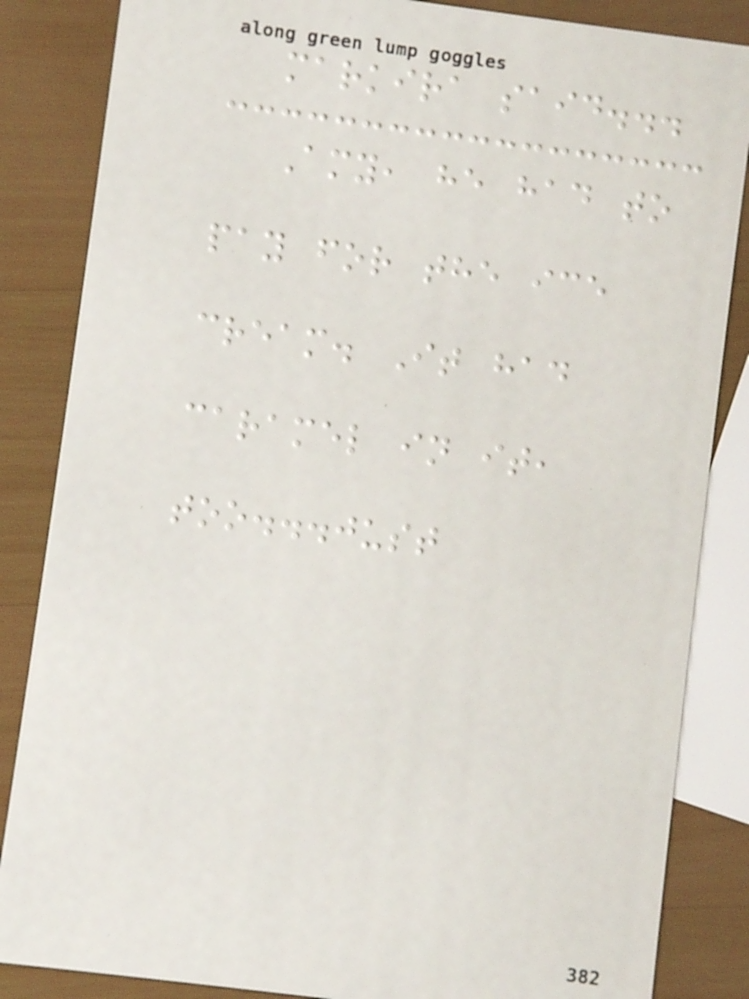markira said...
Amy, he had to
pay for the ice
cream. It had
caramel in it,
too...just
